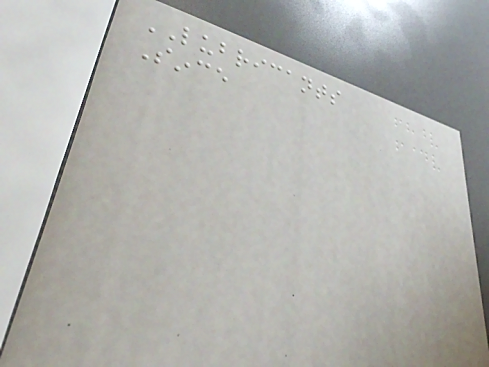LUBRICANTS
Since
